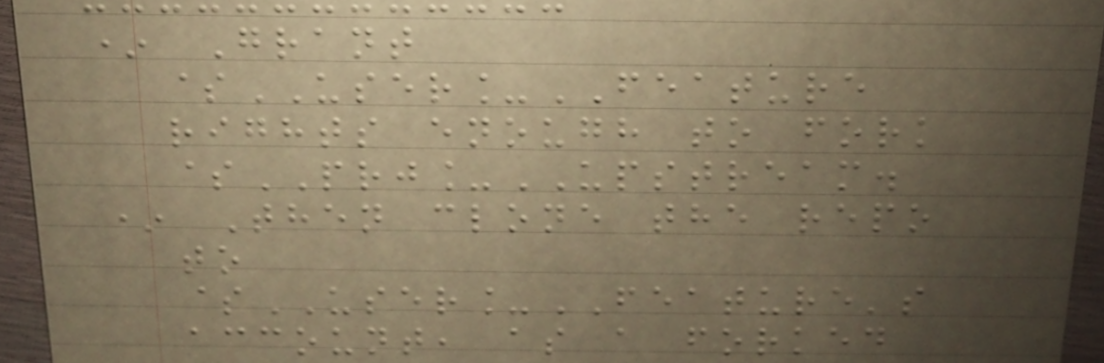* Grant
$USER_FEATURE
rights enough to fork
$PRJ_UPSTREAM.
* Then clone the repo
to
$USER_FEATURE's
account, as a forked
